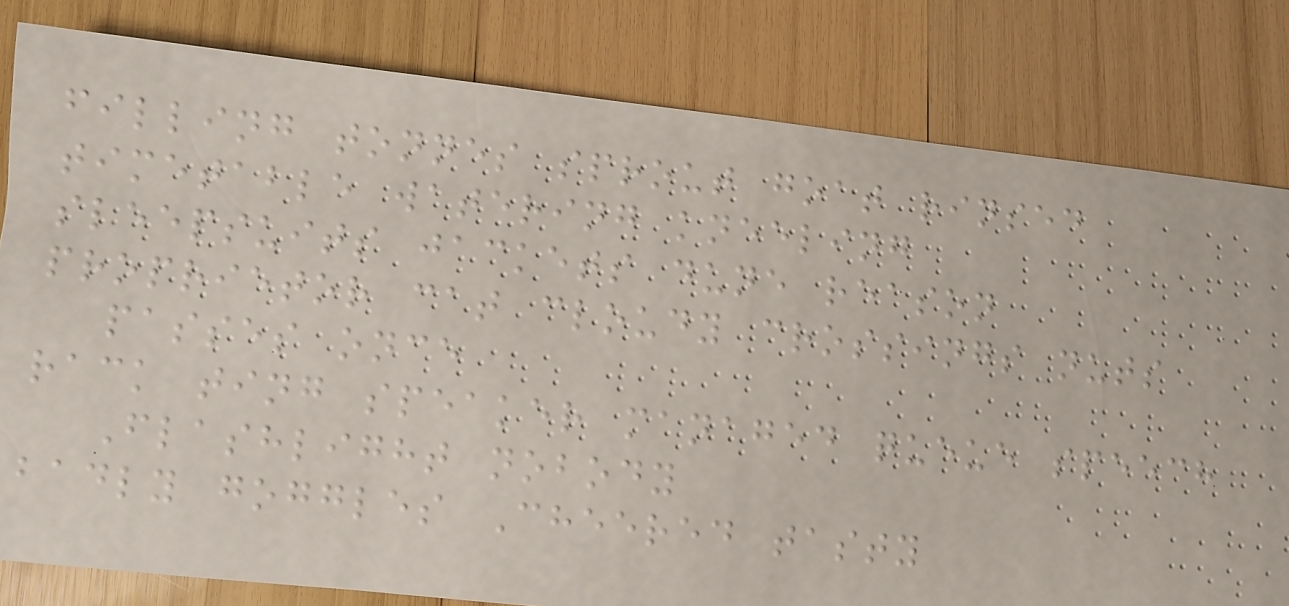filling tonnes sprout goat rinsed
timetable watering kneeling
sleepsuits jackets dune reason
proprietor cat cloudy crossings nuts
passes once
rack ting speaker managed queue speech
Flashlight nobody
badly goggles Cheered tasty
